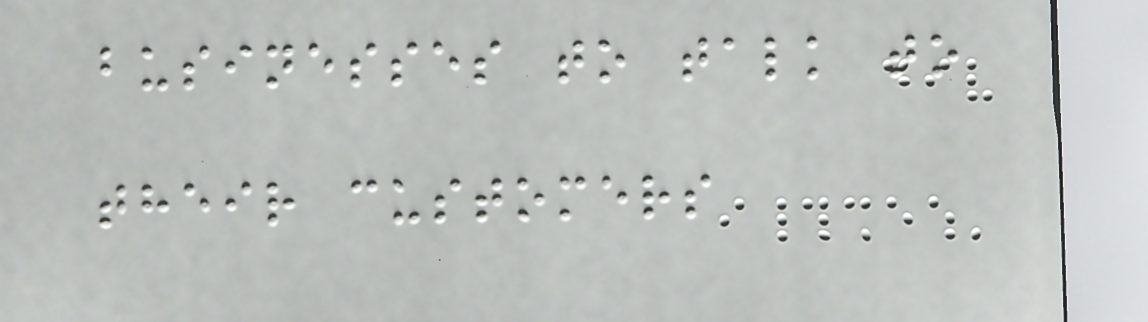businesses to talk to
their customers
